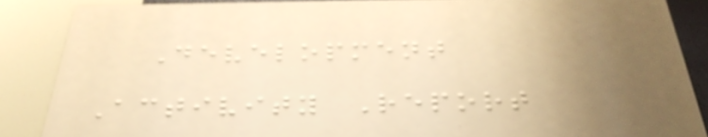Development
Activity Report
